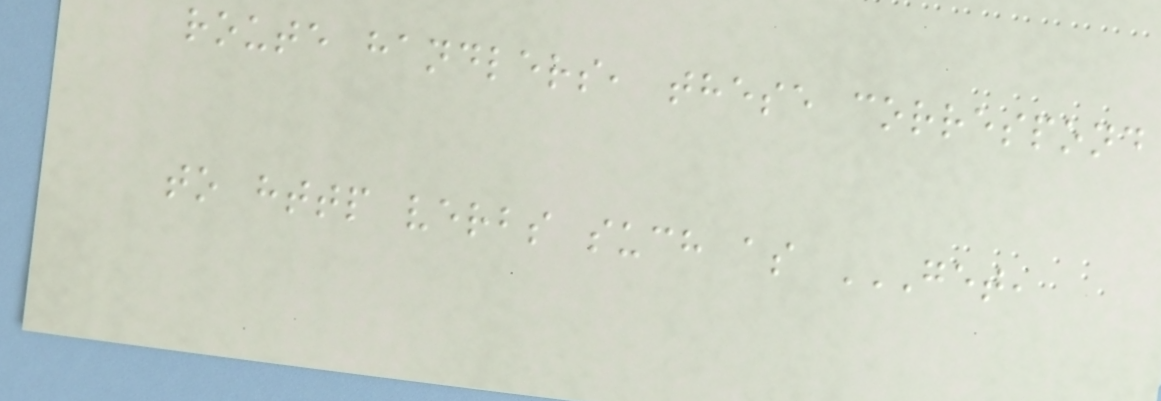route handlers, these correspond
to http verbs such as GET,
